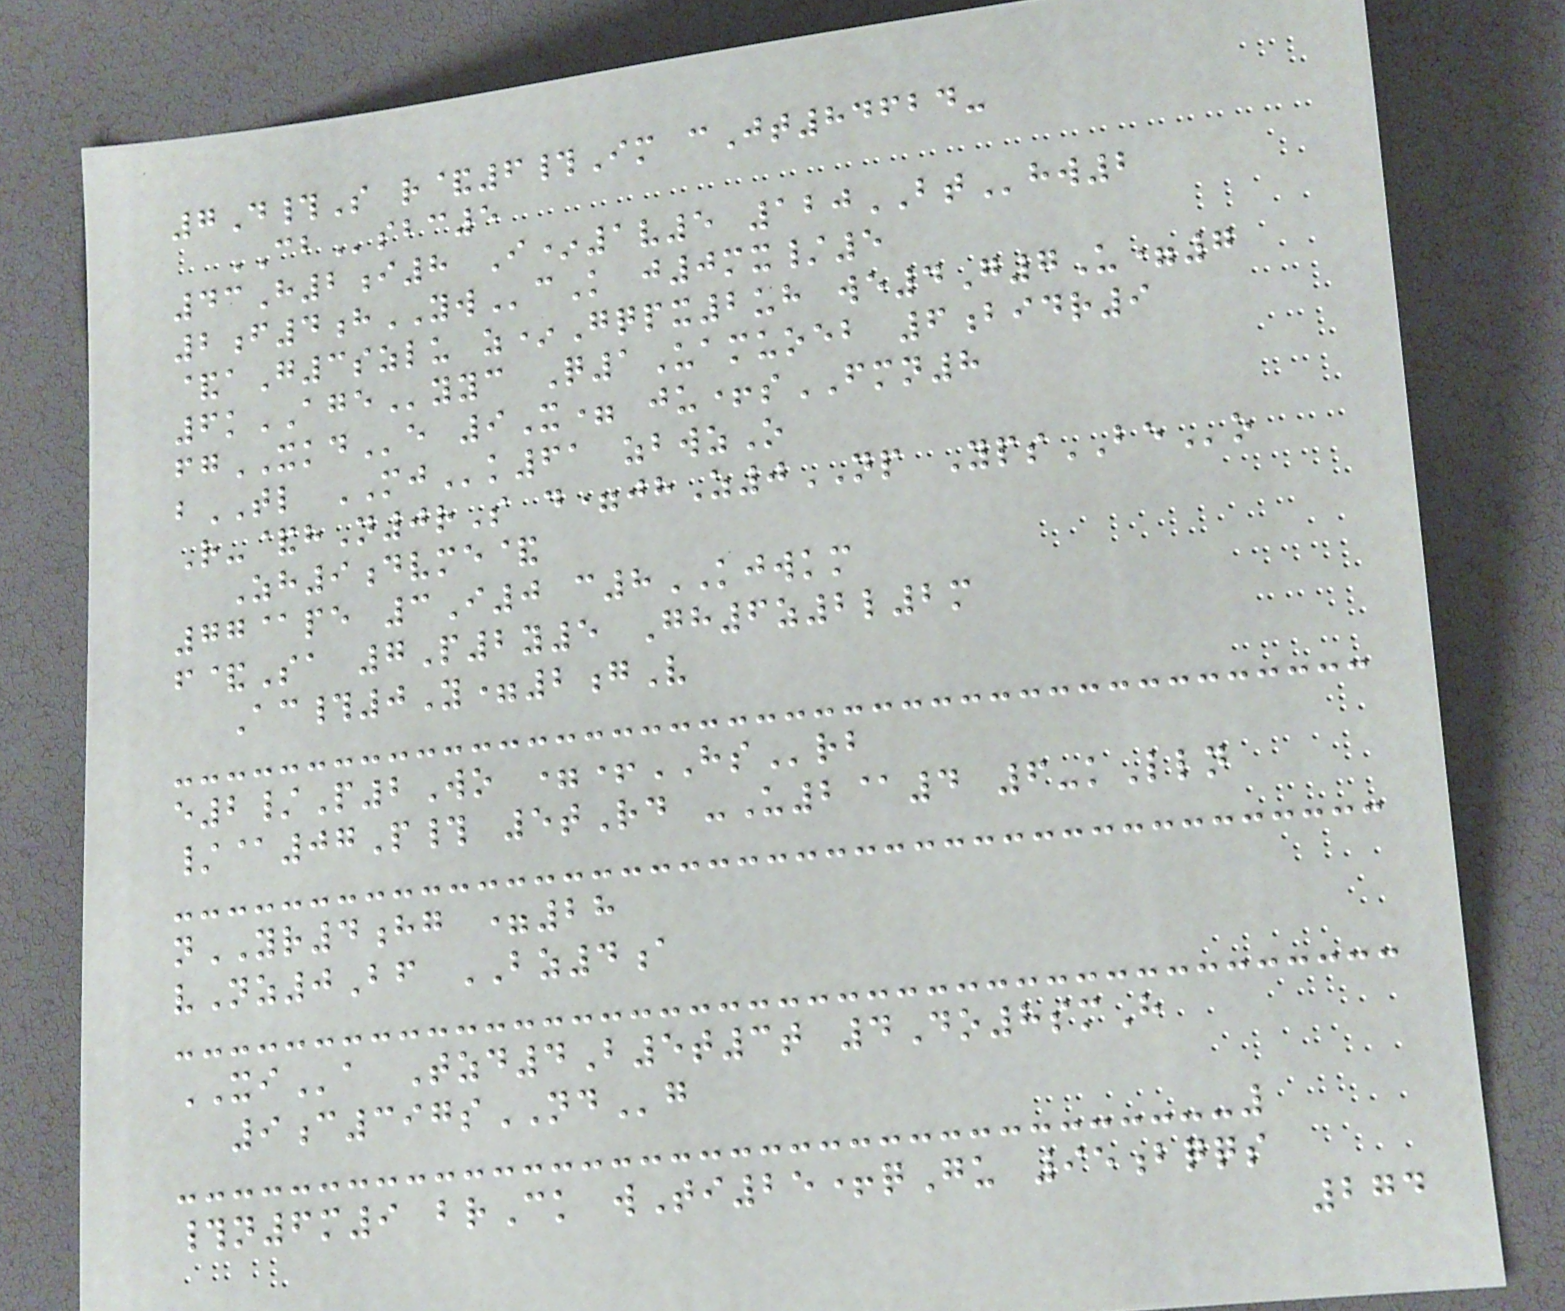7D#S r&6#Im cJt84624-
CBsbc5
43H2i8 I*1v5 120BThw2
2f4hYWcK j0mx/5
&aG3szlu z*Gqpx2uh we4G7U=7
6kAGEyyc Q1Uamuoeb 6bidr9
fgXKDe 9X= ju+sFMN8
bTL MJk61 zbwzO
R-&hN0rS d=jhZ0NP YpsBEo
Zh9dvme&
77@pe 3I0 c8KJWKM
f&Sa 7P2y5 Gh6z2l2m
Ac#0Y=2gV
e2/P2Wo =+HSrb
/@07P# 5tRd -U2@4 6-kLln
nYR4hg =28
vNz0Bf BZ4a
XIa Tzd4B5t3t 4Do8smH
9c397sNDg
#n6m9 brCk wTi25+qGu 95bqqs
274
